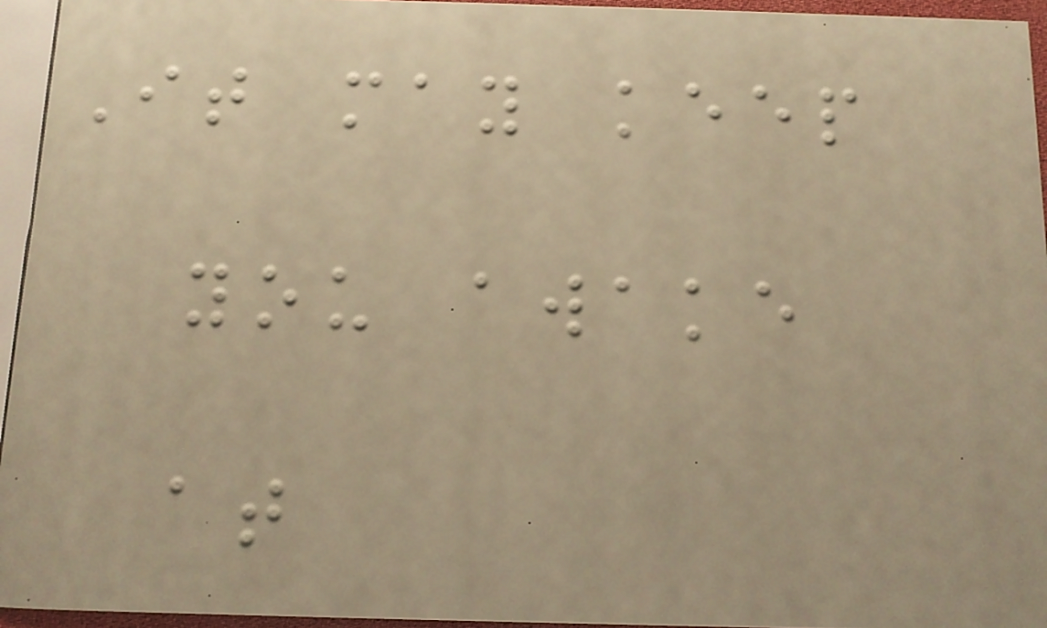It may keep
you awake
at
